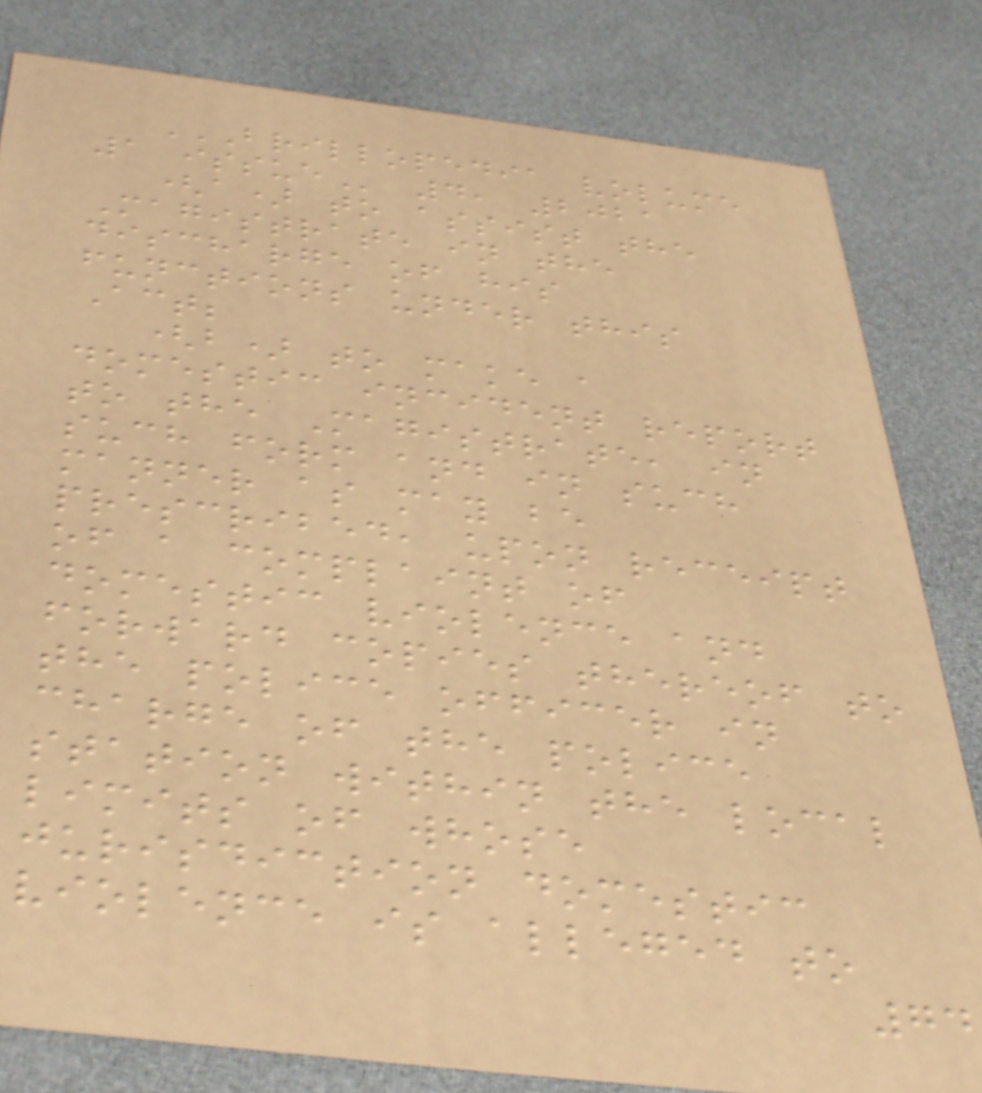BRILLOPEDIA VOLUME
1 ISSUE 4, 2021
(a) to assist the
Magistrate in the
discharge of his
functions under this
Act;
(b) to make a
domestic incident report
to the Magistrate, in
such form and in such
manner as may be
prescribed, upon receipt
of a complaint of
domestic violence and
forward copies thereof to
the police officer in
charge of the police
station within the local
limits of whose
jurisdiction domestic
violence is alleged to
74
